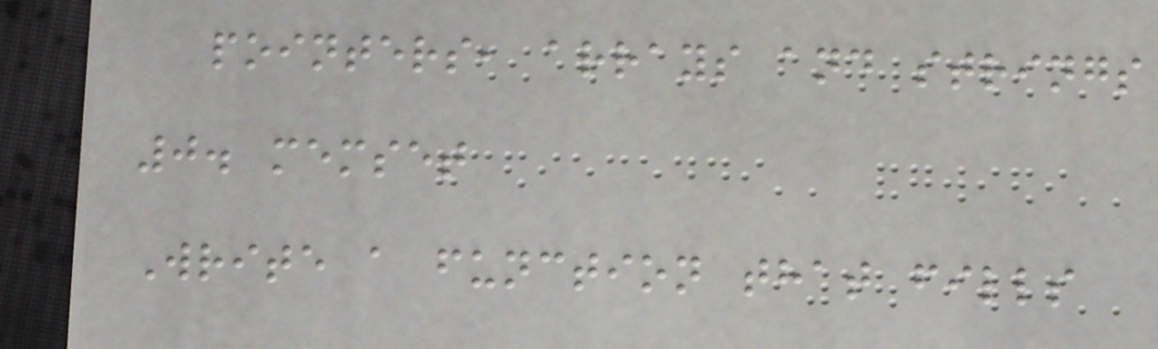pointers, arrays and strings
0. memset
Write a function that fills
